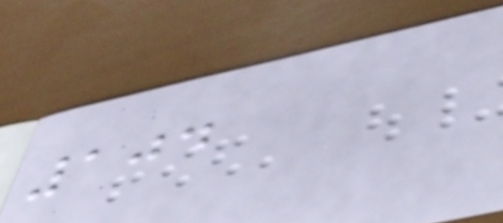104
